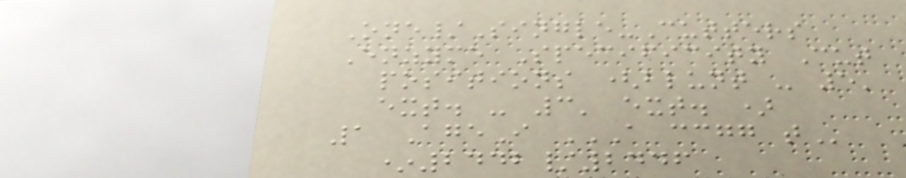One/Single-Cutters
Enzyme Specificity Cut
positions (blunt - 5'
ext. - 3' ext. )
1 AgeI A CCGG T
*2442/2446
